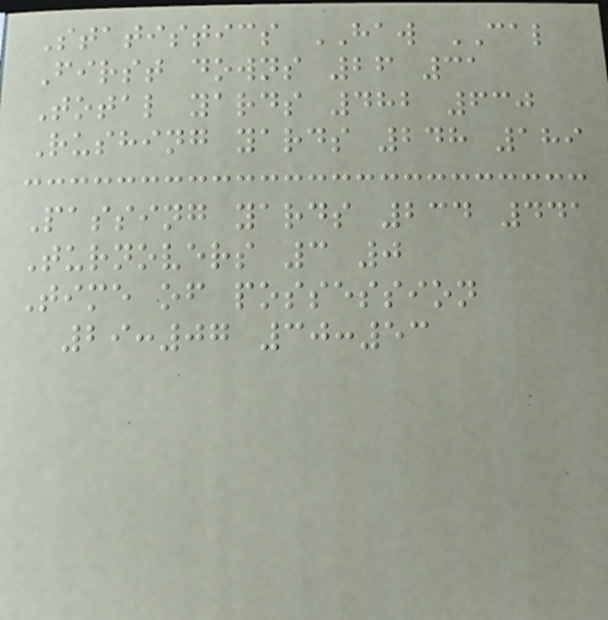Statistics HAW CAL
First downs 26 31
Total yards 482 630
Rushing yards 248 189
Passing yards 234 441
Turnovers 3 0
Time of possession
29:07 30:53
